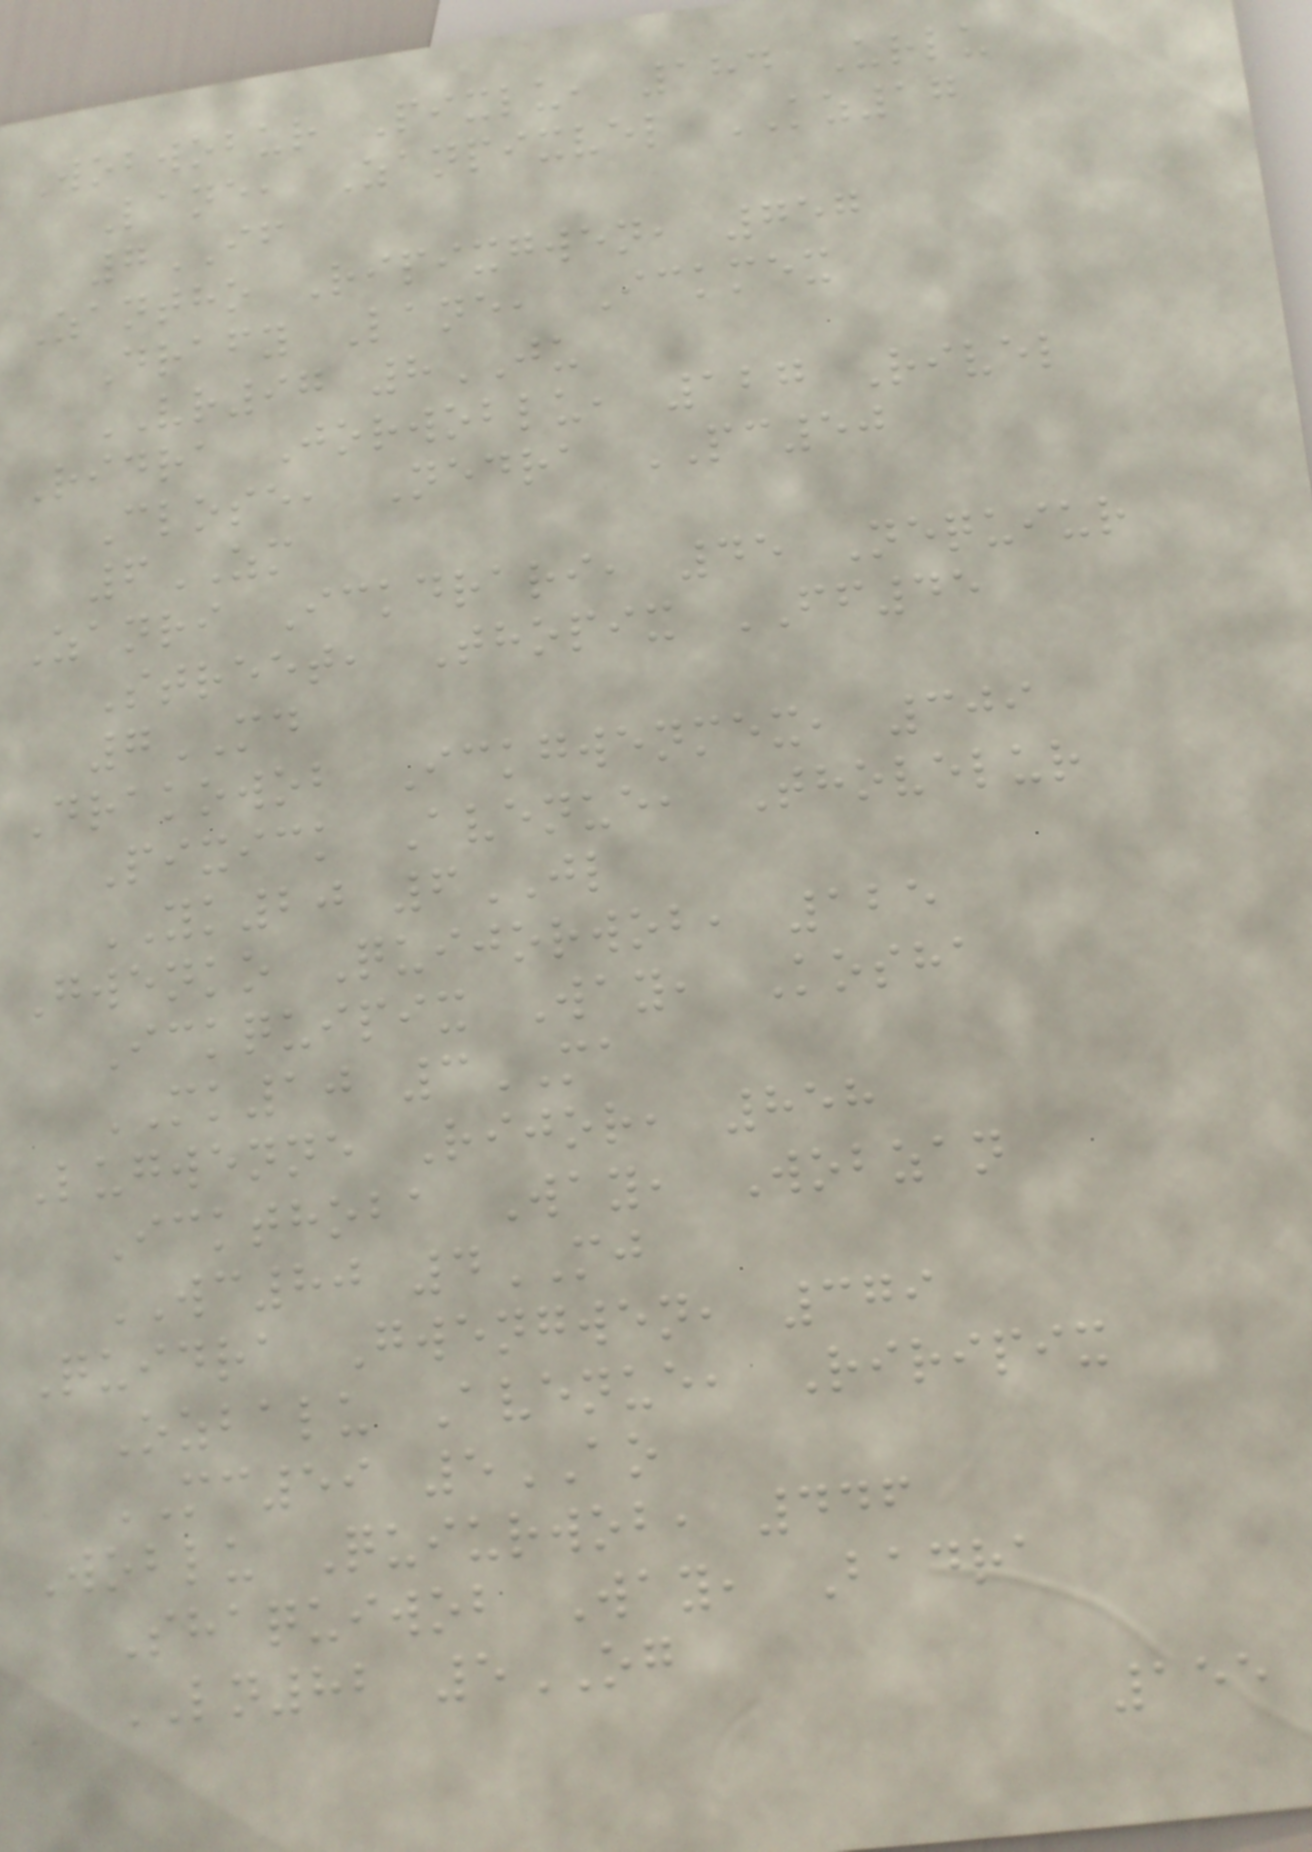Wobwobur Pixlu, 184 Urlu
Lane, Zanpixvel KZ17
7IF
Zantho Ripixgwen, 757
Drafy Lane, Ickmex
VR97 8JU
Ridra Jorwoblu, 127 Rivel
Close, Nedra PC50
6ZM
Zanri Ickdrari, 45 Nequiur
Street, Thopix FF45
7MD
Drakowob Ickgwenmex, 309
Pixick Avenue, Thovelur
YK20 6JL
Gwenko Quijorwob, 125
Ickquipix Way, Kosha
MK10 3MA
Lugwenne Rijor, 858
Ickthoba Way, Wobzan
WC80 4MJ
Quidra Gwengwen, 379
Ozbalu Avenue, Riripix
MC59 5AO
Woblu Quiurwob, 446
Shaquiwob Way, Badra
LN82 5OG
155
